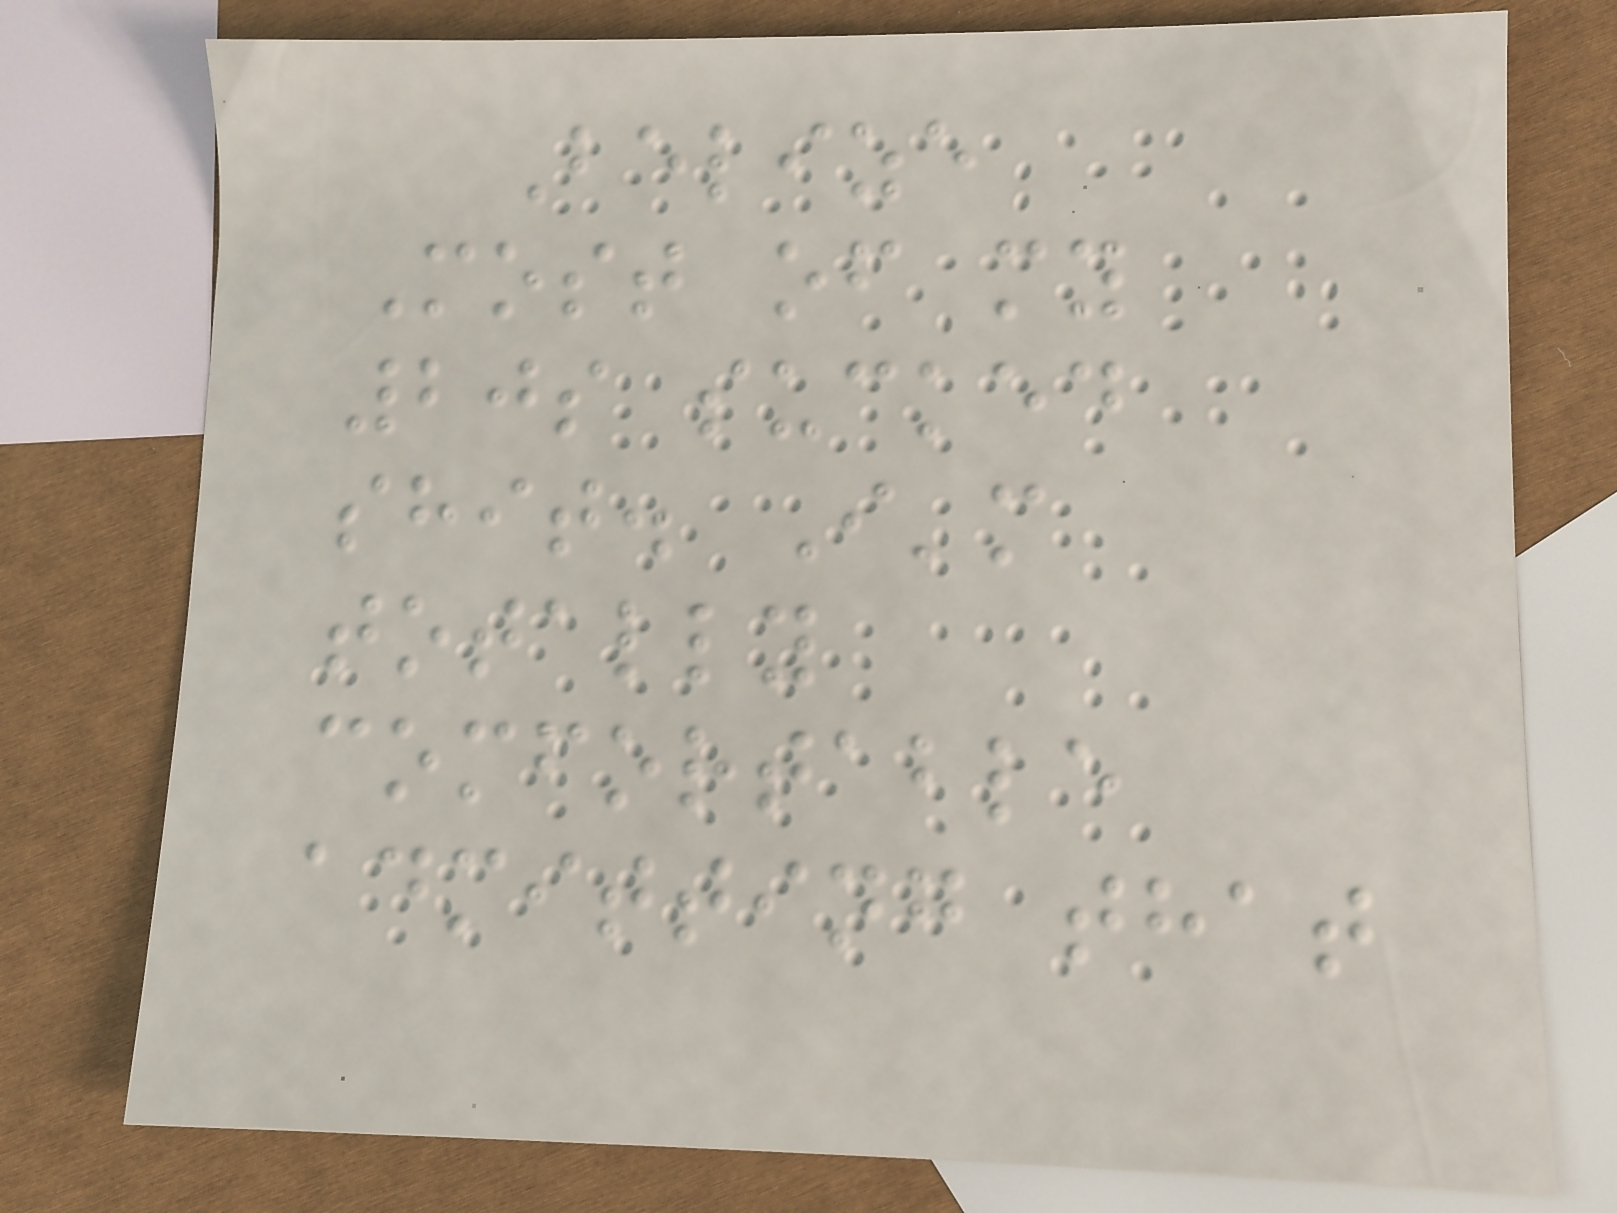Belize
Most of my
20s sucked
shit. I'm
totally
comfortable
admitting that
